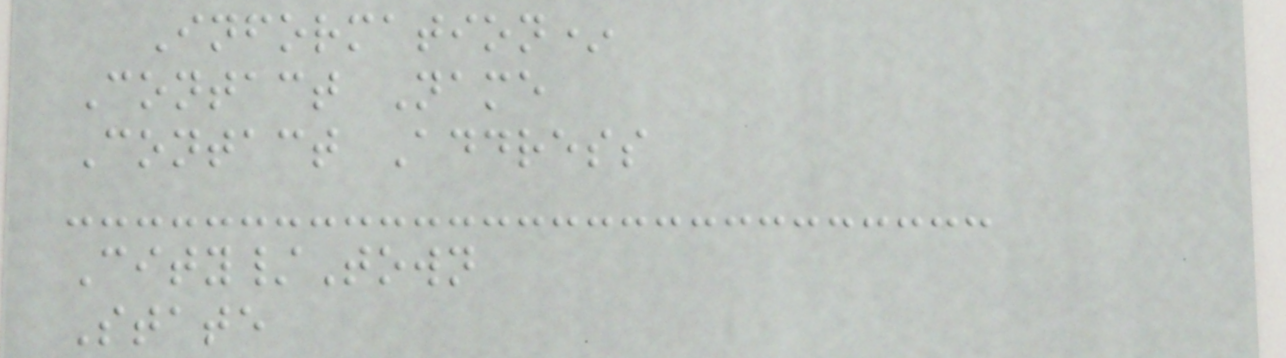Information*
Contact Name
Contact Address
City/Town
State
